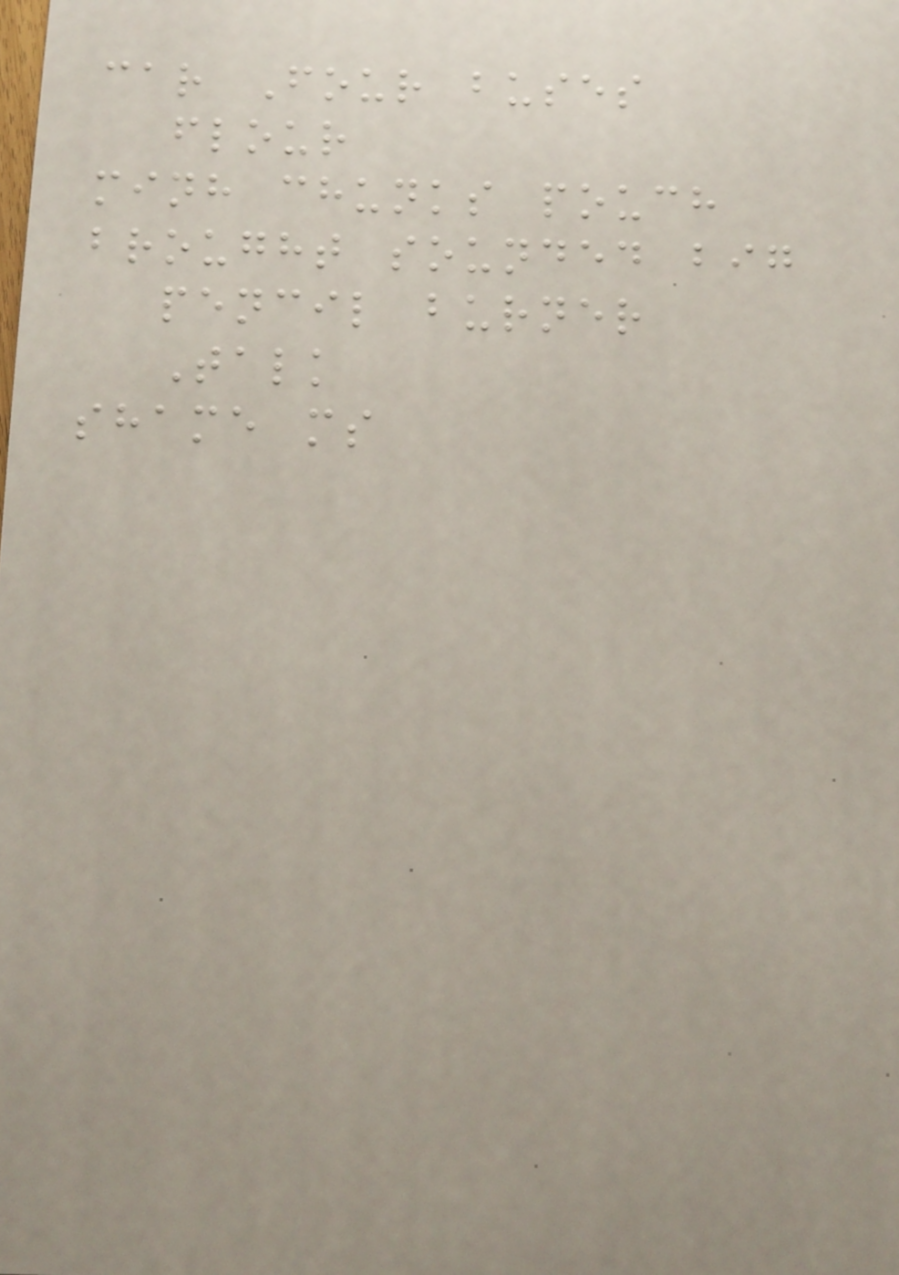car Four buses
flour
minh chunks pouch
brought sounded big
pencil burner
Talk
shame ms
